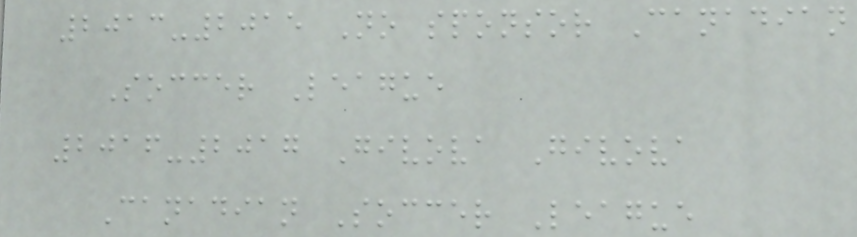2013-2015 No sponsor Canadian
Soccer League
2016-2017 Givova Givova
Canadian Soccer League
